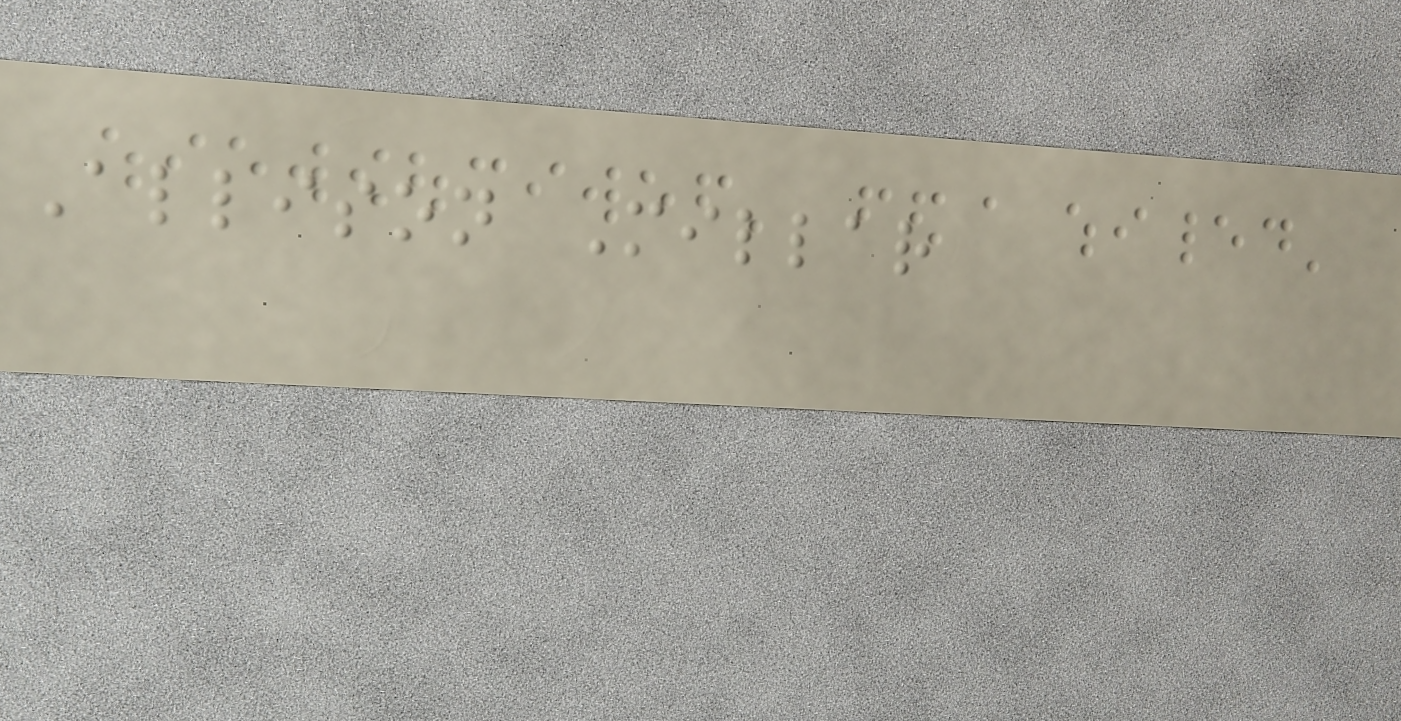Allison Millar
